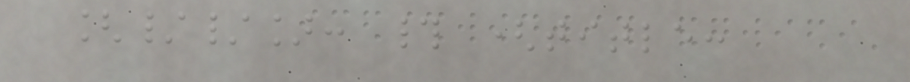[//]: # (title:
